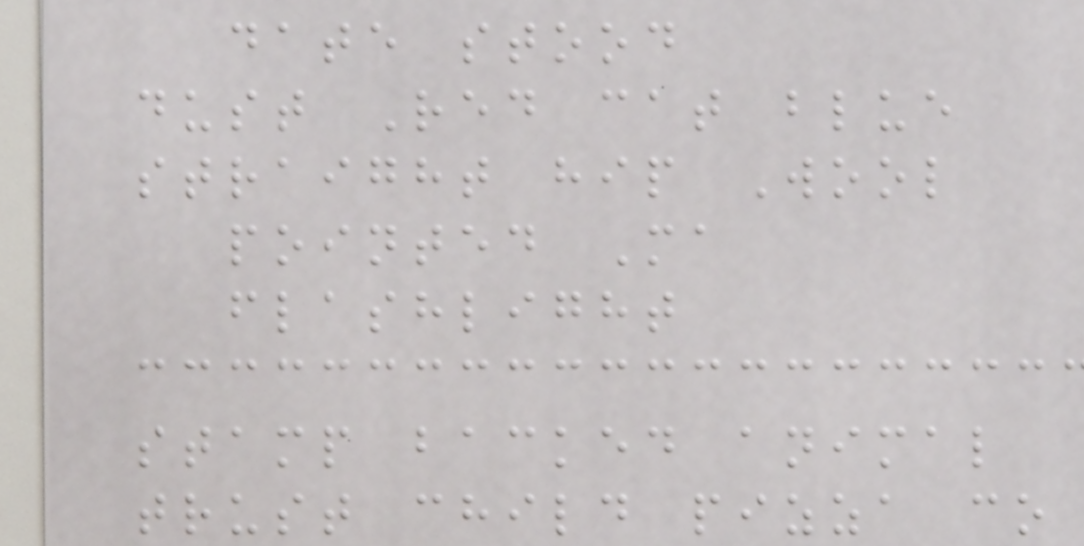date stood
dust Red cat blue
straight hip Wool
pointed Ma
flashlight
stamp backed animal
trust child pizza co
